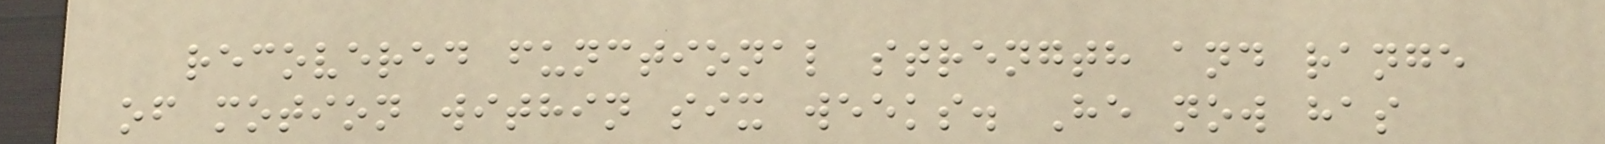recovered functional strength and range
of motion within six weeks. He now has
